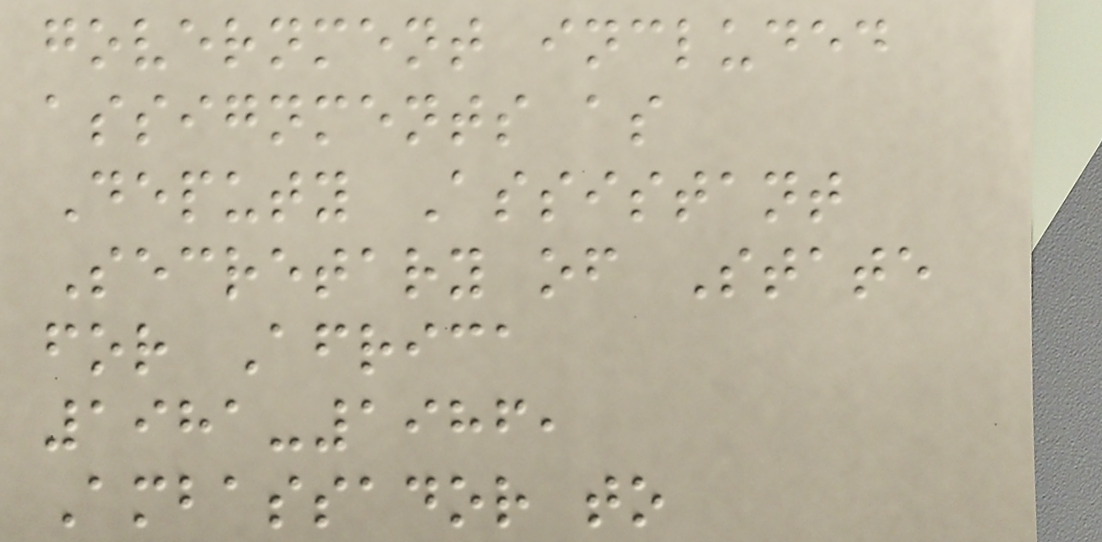government included
assignments as
Deputy Assistant
Secretary of State
for Africa
1981-1986,
Ambassador to
